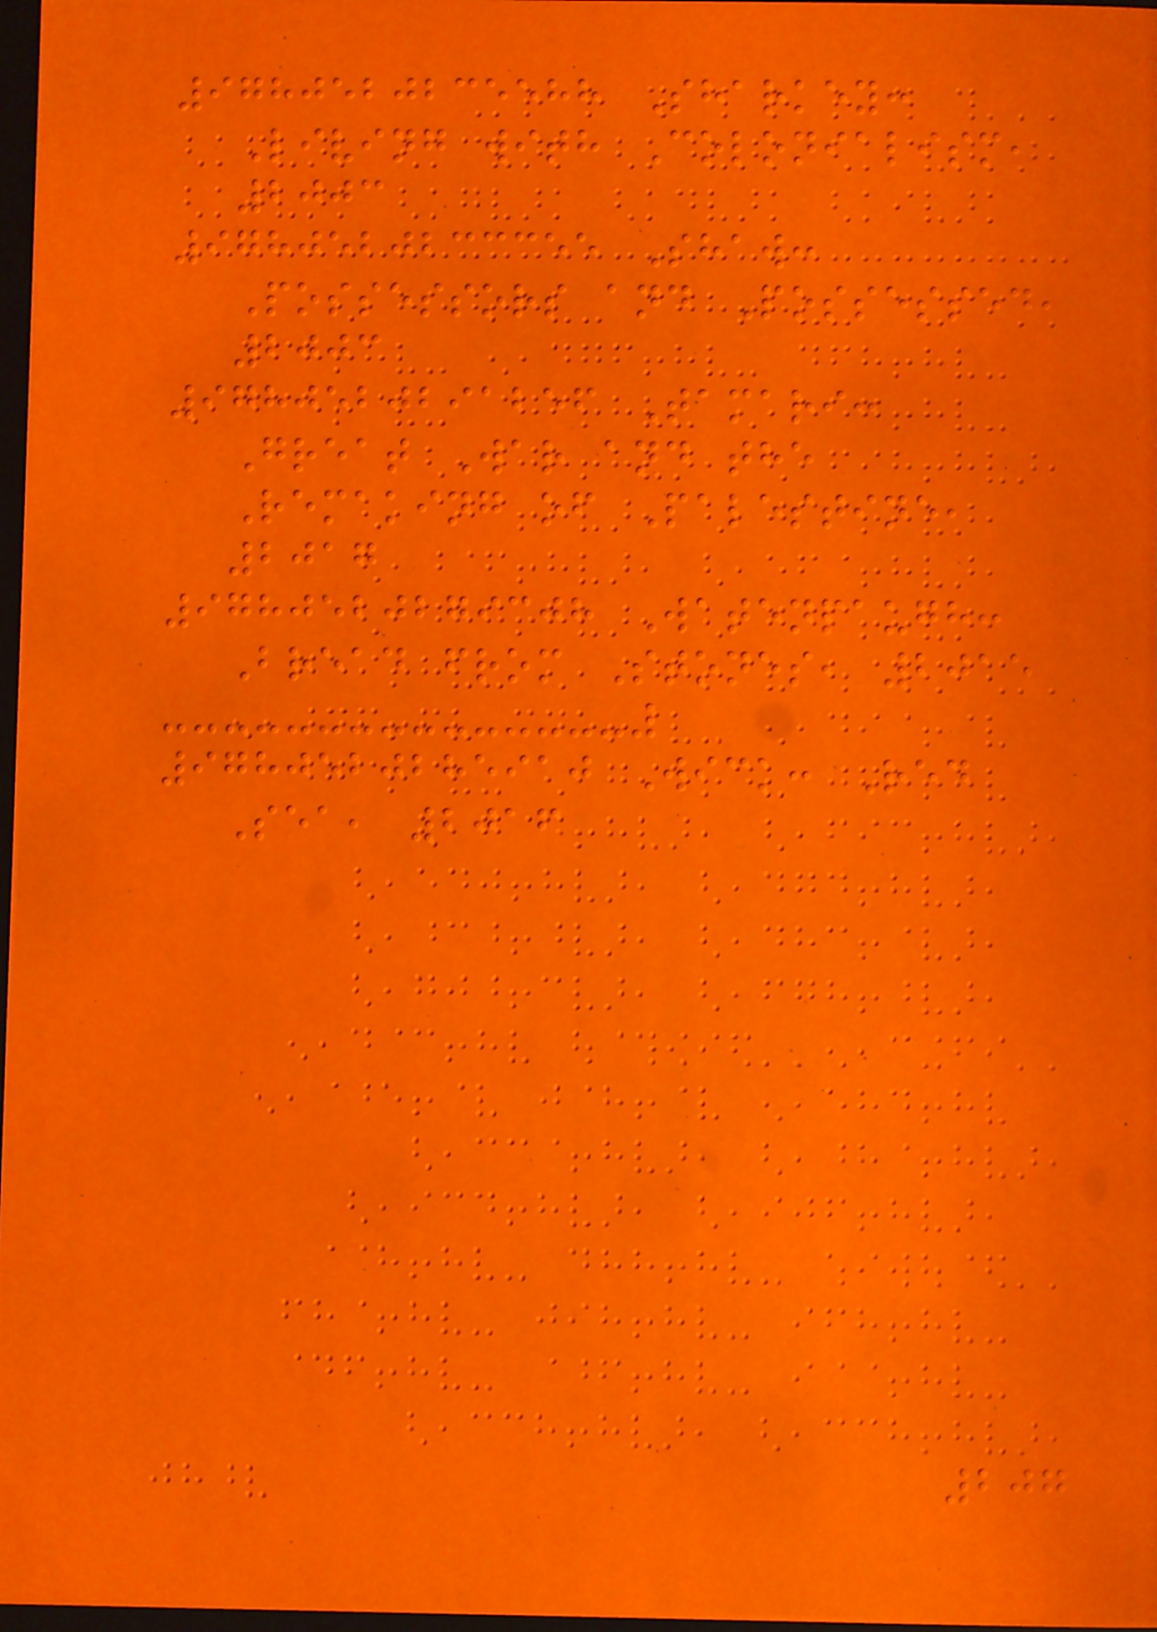9780520235588 Sharkey:
Living with Colonialism,
2003
9780520233355 Shaw:
Possessors and Possessed,
2003
9780520291256 Tamari:
Great War and the
Remaking of Palestine,
2017
9780520279308 Watenpaugh:
Bread from Stones, 2015
9780520285910 Wick: Red
Sea, 2016
207
